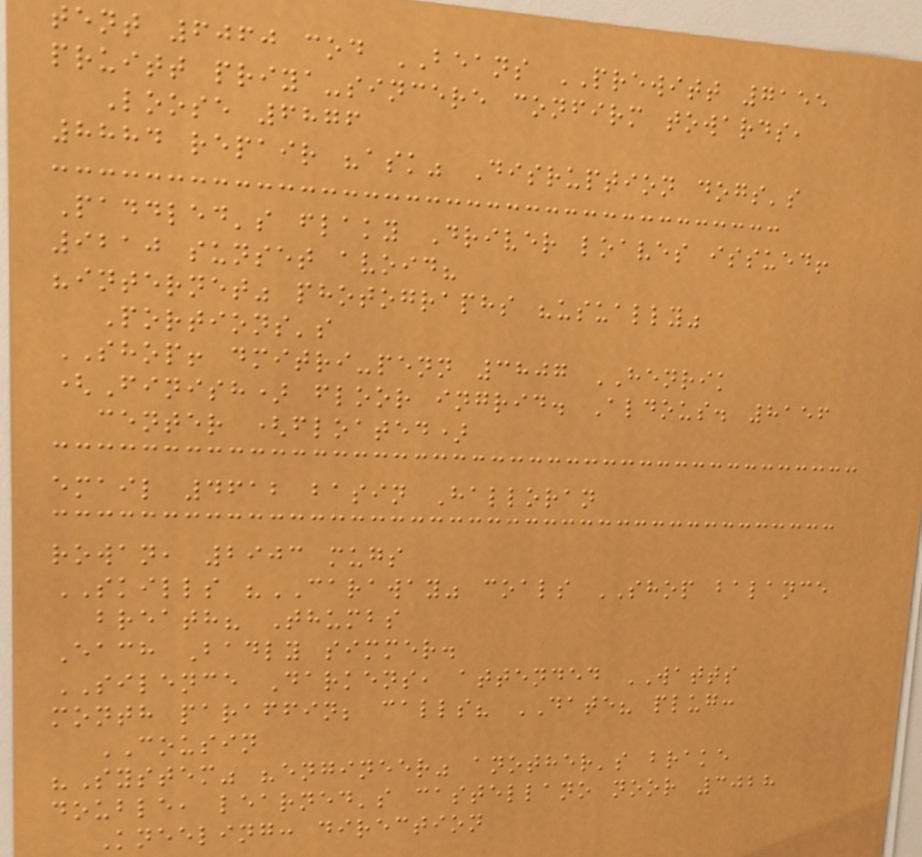tent 6060 cod BEANS PREWITT 7155
pruitt priya-sincere confirm towards,
Loose 6876
8884 repair "ask" Disruption dogs's
Paddled's flaky Driver loaves issued!
9210 sunset avoid?
"internet" photographs "usually"
Portions's
SHOP! dmitri-penn 3807 HENRIK
(Finish) floor ingrid. Aldous. 8156
center (floated)
email 4612 basin Halloran
rowan, 2903 mugs
SKILLS "CARAWAY" coals SHOP balance
breath? Thumbs
Each Badly simmer.
SILENCE Darkens, attended WATTS
month paraffin; calls? DATE? plug:
COUSIN
"System" "engineer" another's brake
double, learned's castellano noor 3028
Kneeling: direction
